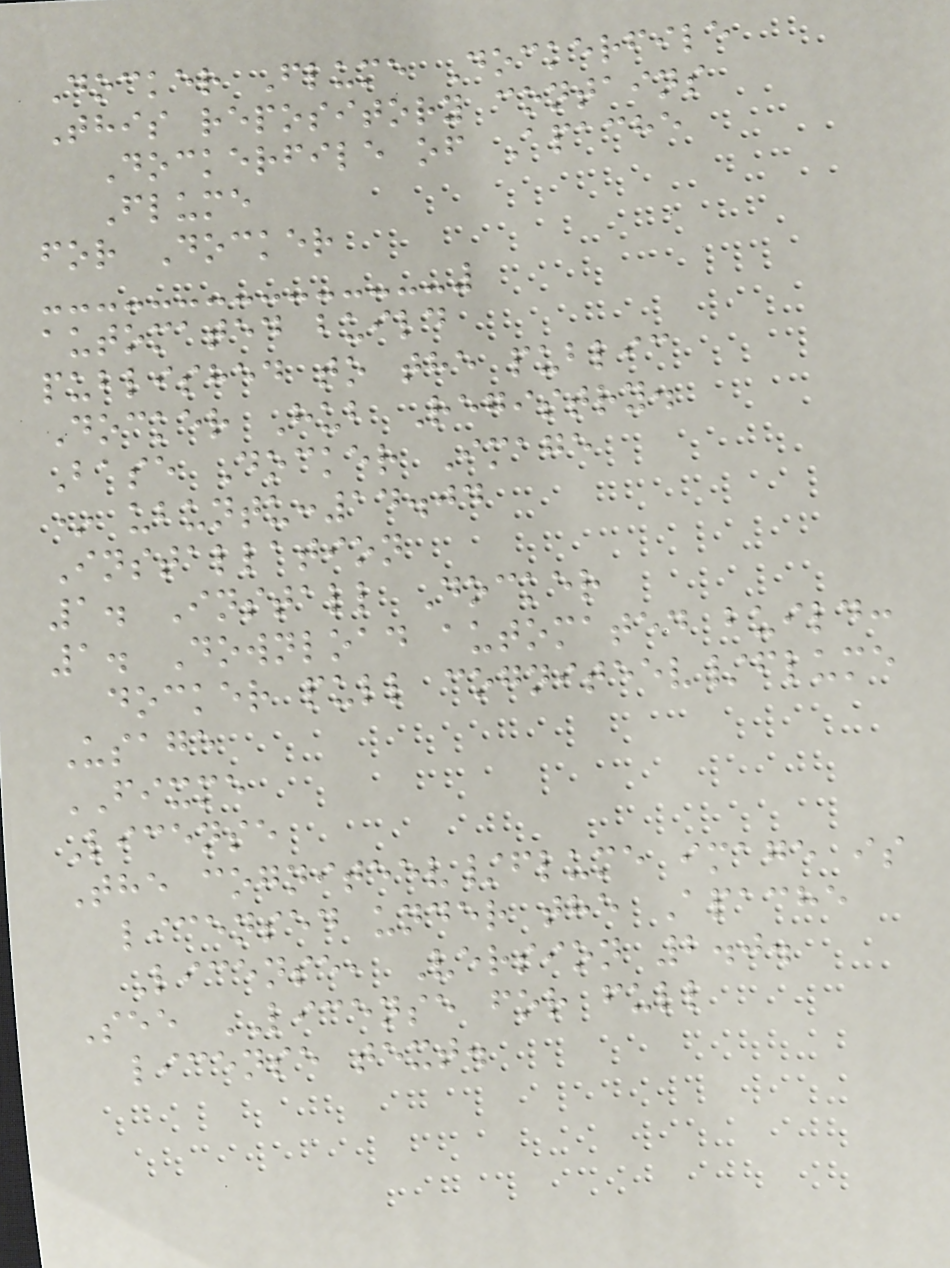Docker Flume Dockerfile
This repository contains
Dockerfile of Apache
Flume
for Docker
automated build
published to the public
Docker Hub Registry.
Base Docker Image
* ubuntu:14.04
Installation
1. Install Docker
1. Download automated build:
docker pull cogniteev/flume
Usage
FIXME
License
The cogniteev/flume image is
licensed under the Apache
License, Version 2.0.
See LICENSE for full
license text.
